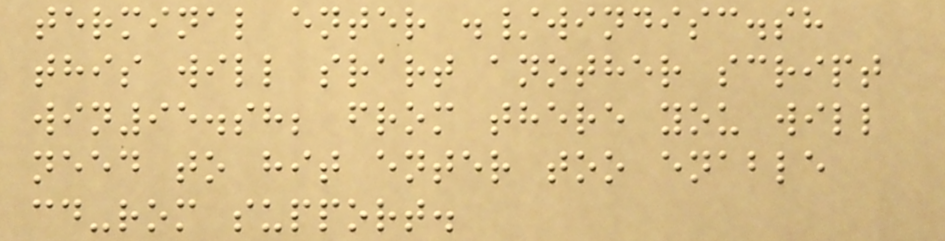terminal enter ./windisc.sh
this will srart another script
win95.sh; from there you will
need to hit enter too enable
cd-rom support.
